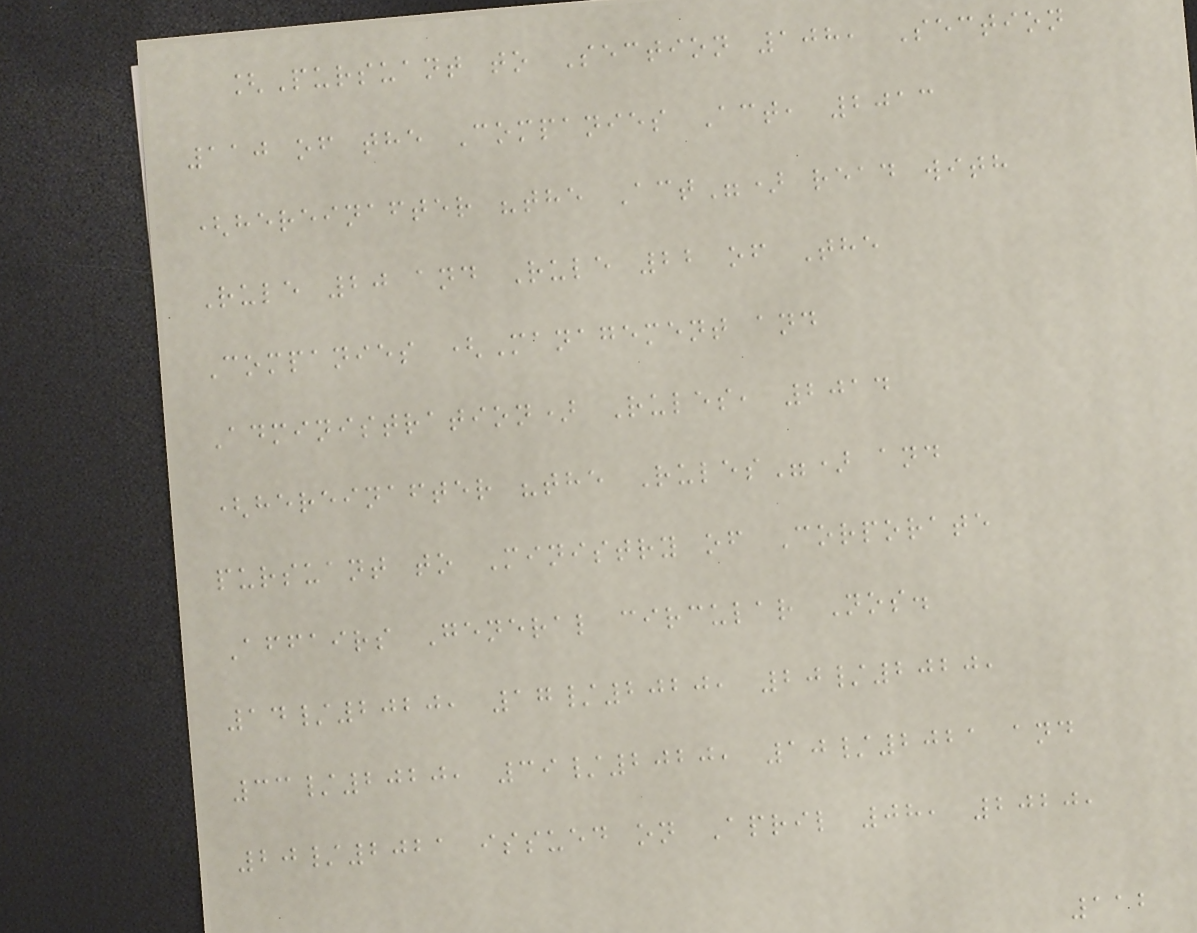[Pursuant to Section 108, Section
110 of the Companies Act, 2013
(hereinafter "the Act") read with
Rule 20 and Rule 22 of The
Companies (Management and
Administration) Rules, 2014
(hereinafter "the Rules") and
pursuant to Ministry of Corporate
Affairs General circular Nos.
14/2020, 17/2020, 20/2020,
33/2020, 39/2020, 10/2021 and
20/2021 issued on April 08, 2020,
112
